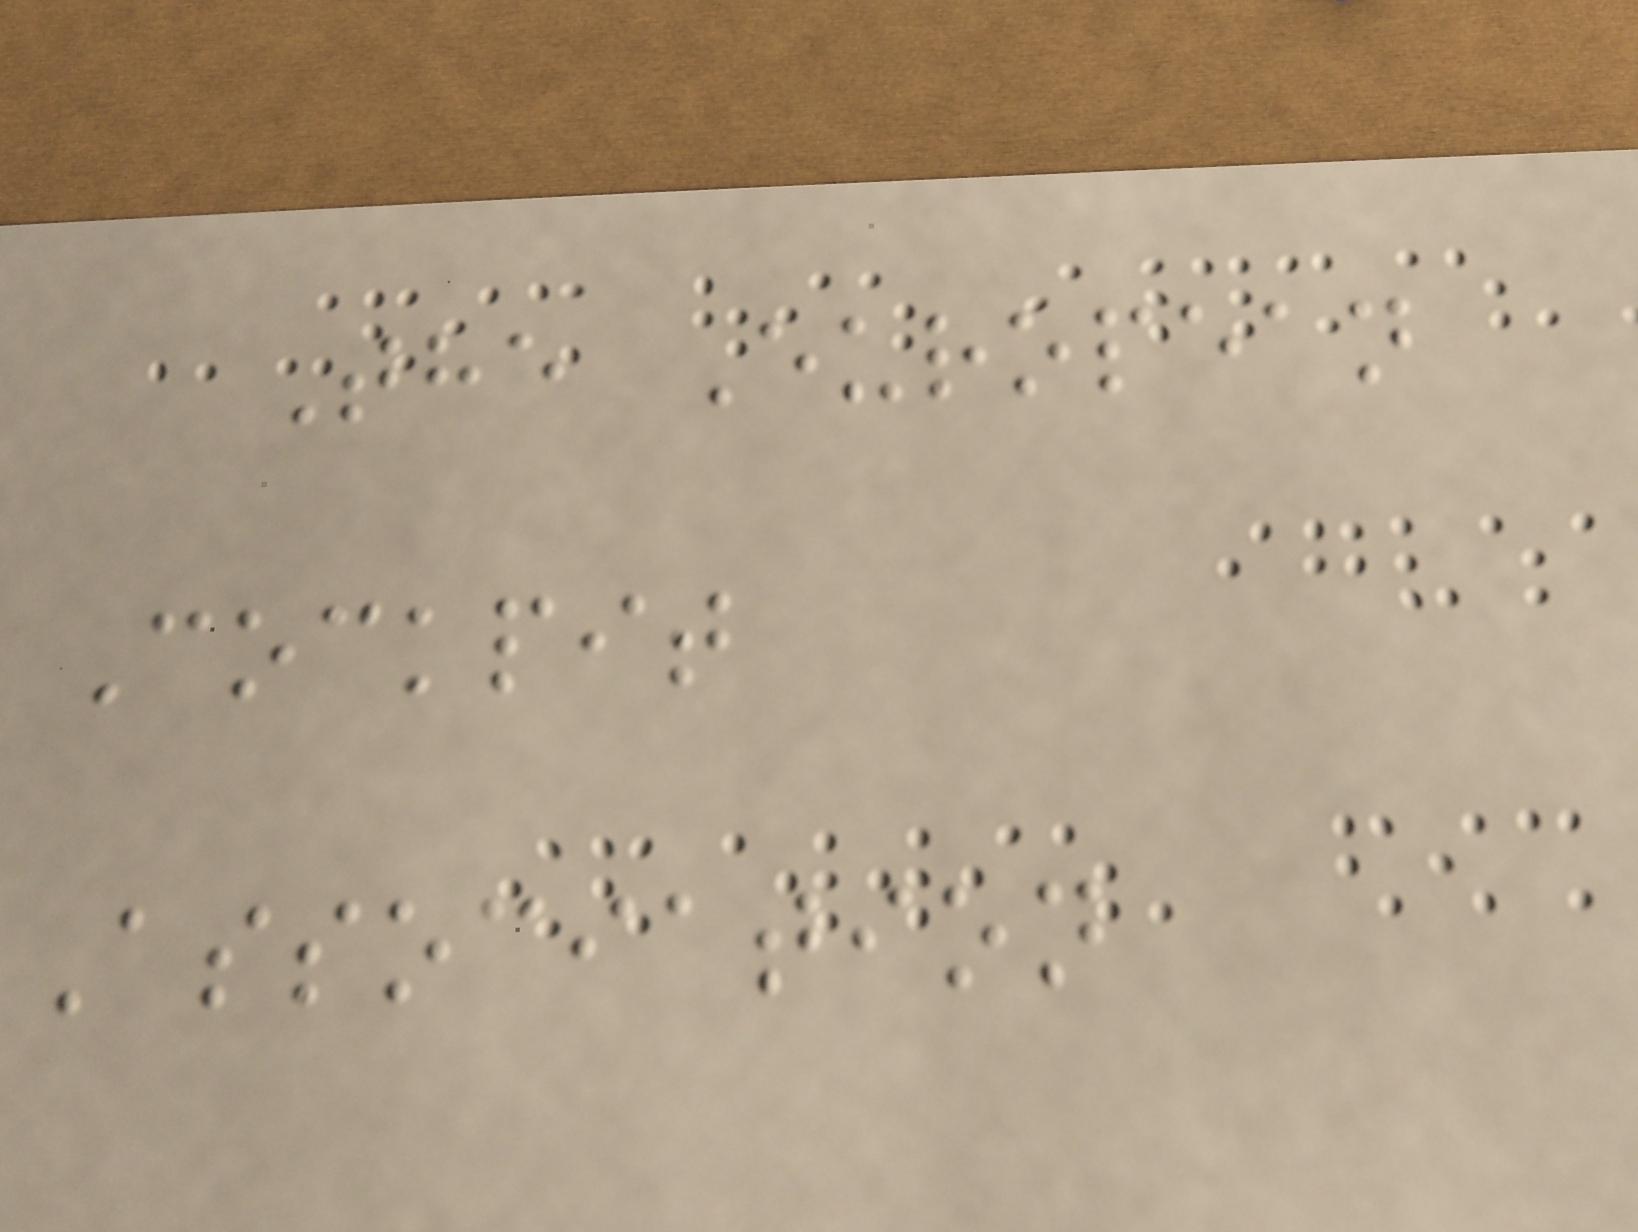The European
Cockpit
Association
